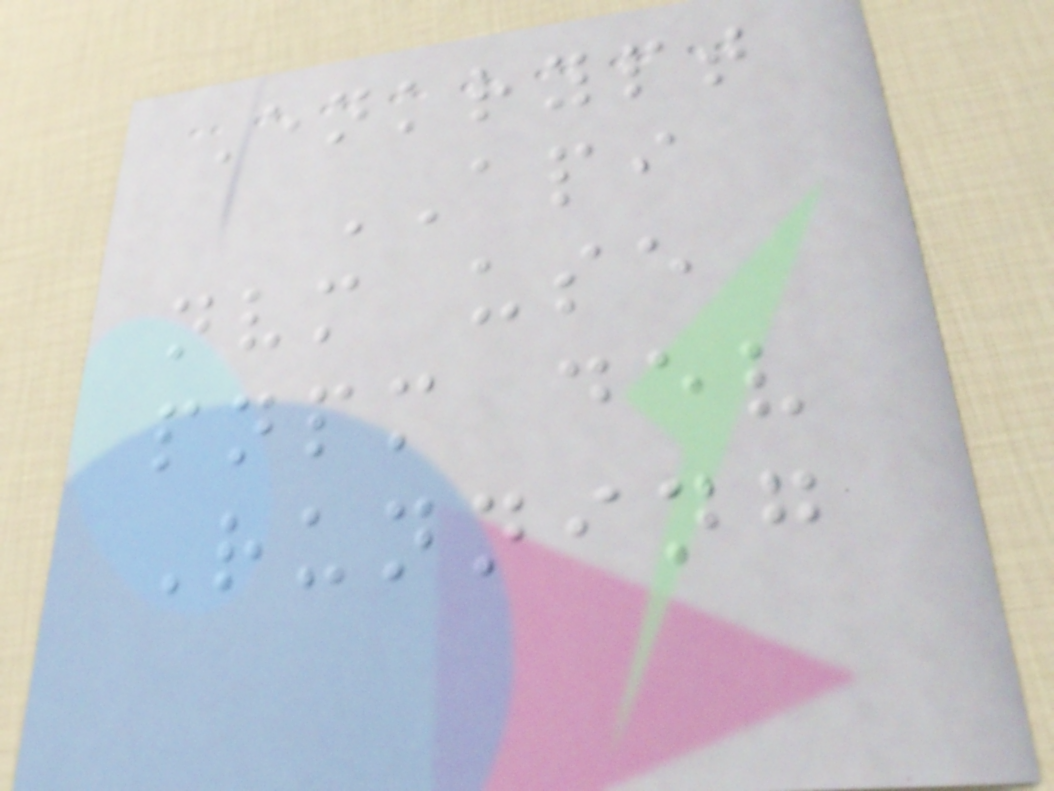Enkrypt
API
nvm use
pnpm dev
Running
